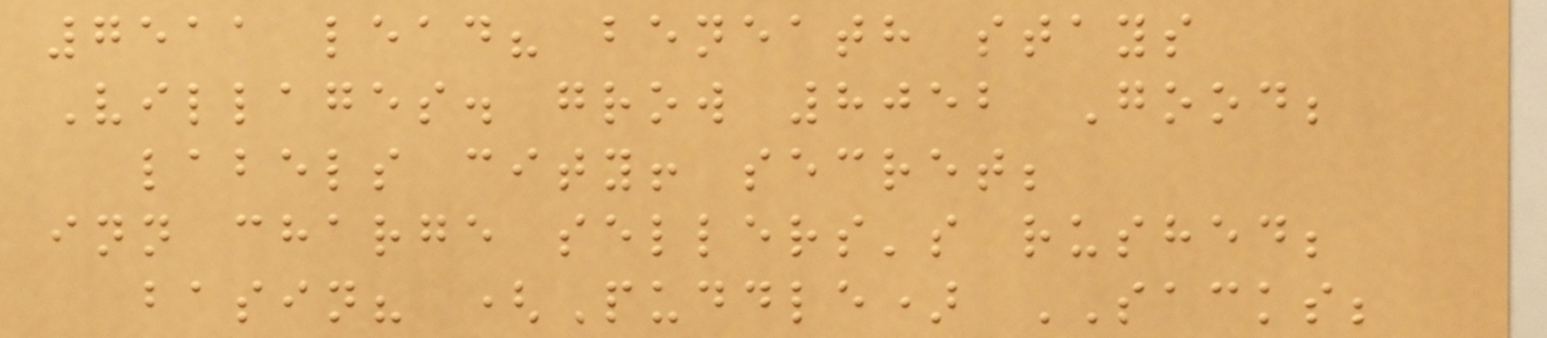7511 lead? beneath stays
Villages. grow 8052 Good;
labels city! secret;
inn charge sellers's rushed;
basin? (Puddle) SACKS;
